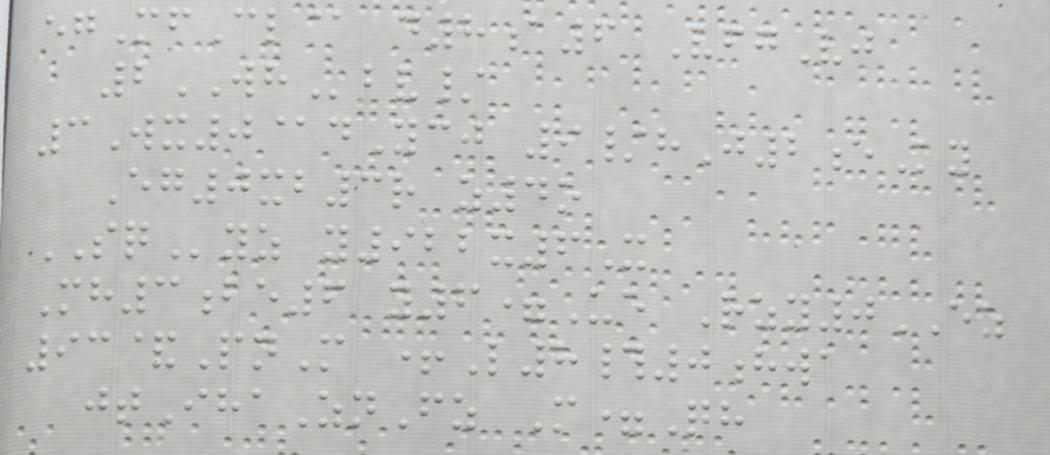egMfCl@ d8a6 VfgVj
2WHbv/
3Wx0@dYcj 9/hJ2eKy
Eg0xb3r z4o
SQyz y922x6X
Mh3be6 y6=Ue Rzy0EZ
93&PnM +L8#0hwa
jtIhaZnFz M=Qh
